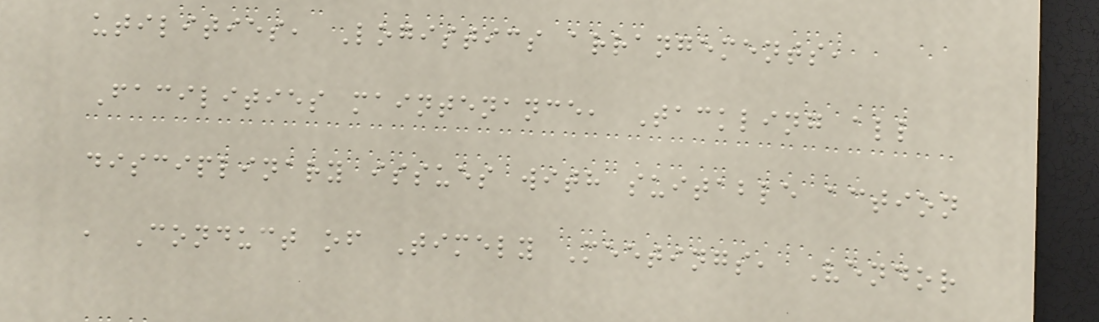utilities, Logistics arrangements,
Facilities maintenance, Tackling all
disciplinary issues with suitable action
, Conduct of Timely Meetings, Vendor
